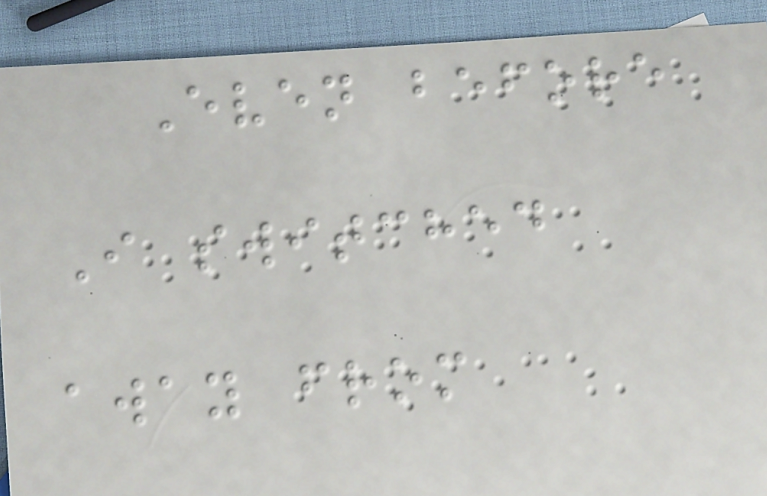Even before
I switched
away from
